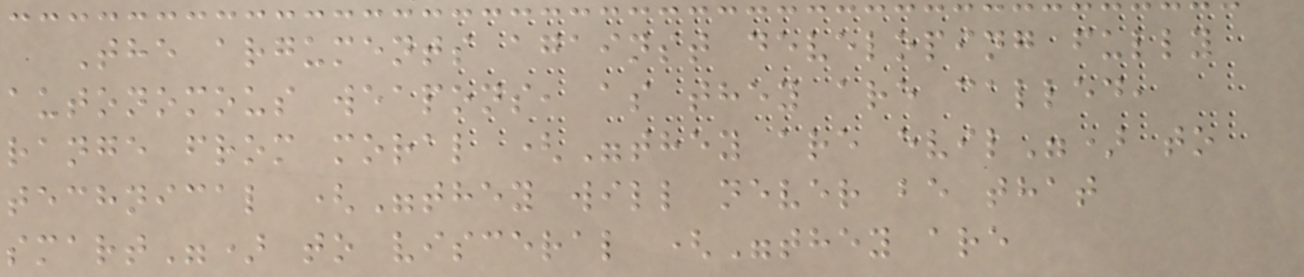The arguments against developing fully
autonomous weapons, as they are called,
range from moral ("they are evil") to
technical ("they will never be that
smart") to visceral ("they are
